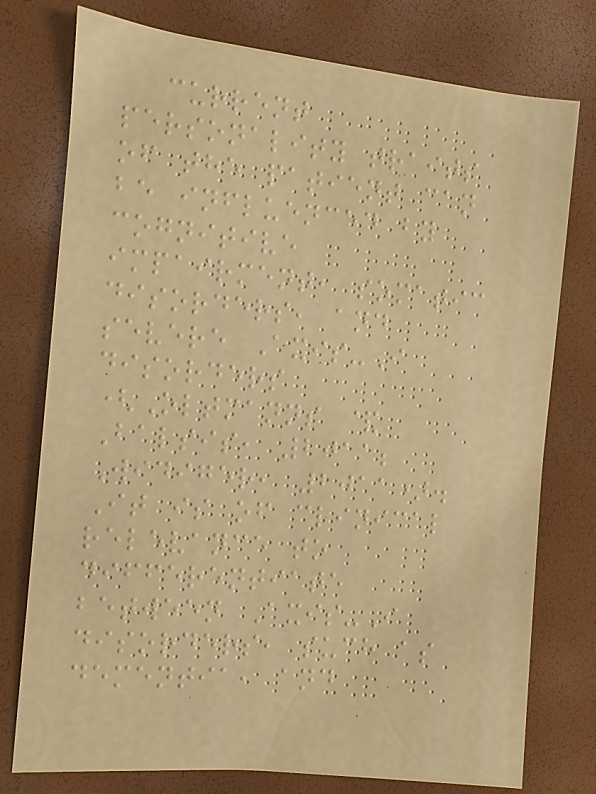current
personality traits
of the patient can
be influenced by
cognitive
impairment, somatic
disorders, and
severe Axis-I
disorders
(Oltmanns &
Balsis, 2011;
Widiger, 2011).
It is of clinical
relevance to
differentiate
between Axis-I
disorders, such as
dementia, and
